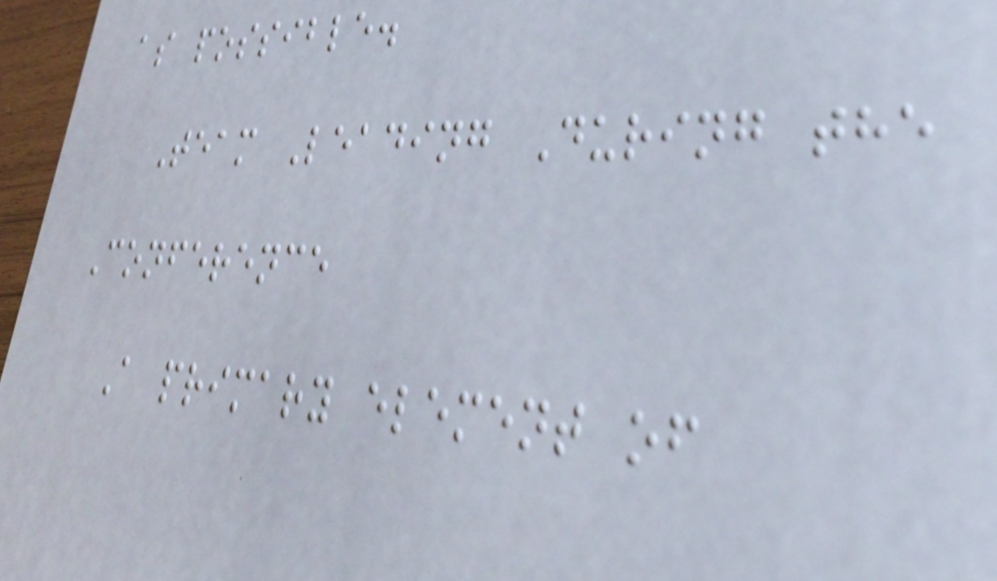as possible.
Team Leading During the
Conference
A primary element of
